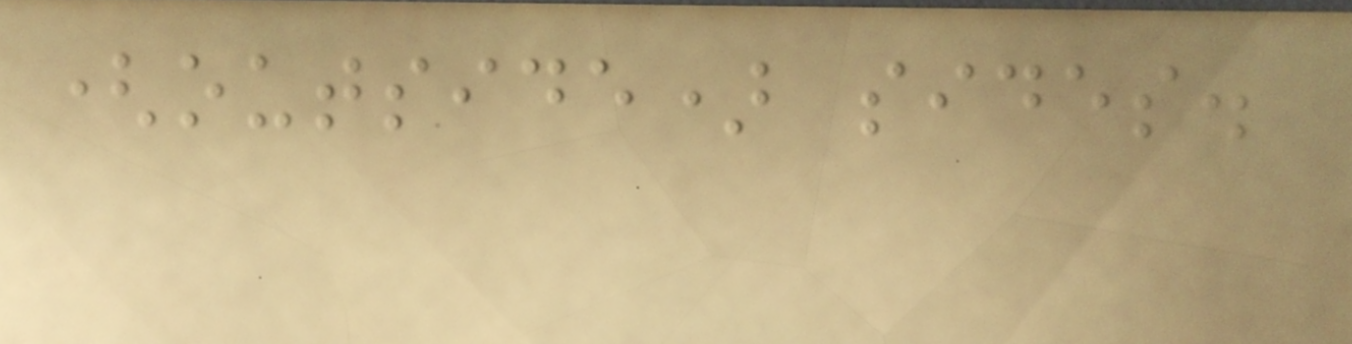(outside) sides.
